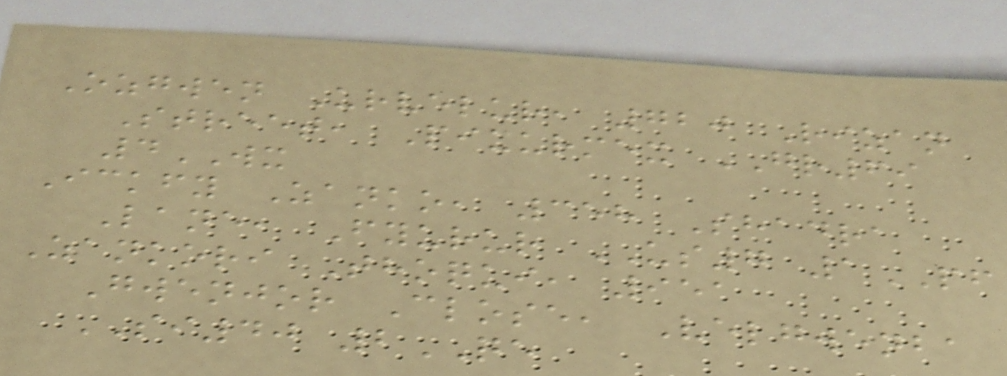Ozgwen Urvelur, 720 Rizan
Street, Pixurmex GR69
4WX
Ickfy Zanko, 358 Shadra
Lane, Fyurur US7 1PF
Zankori Thoqui, 951
Gwenjor Close, Velgwenba
SI40 2QE
